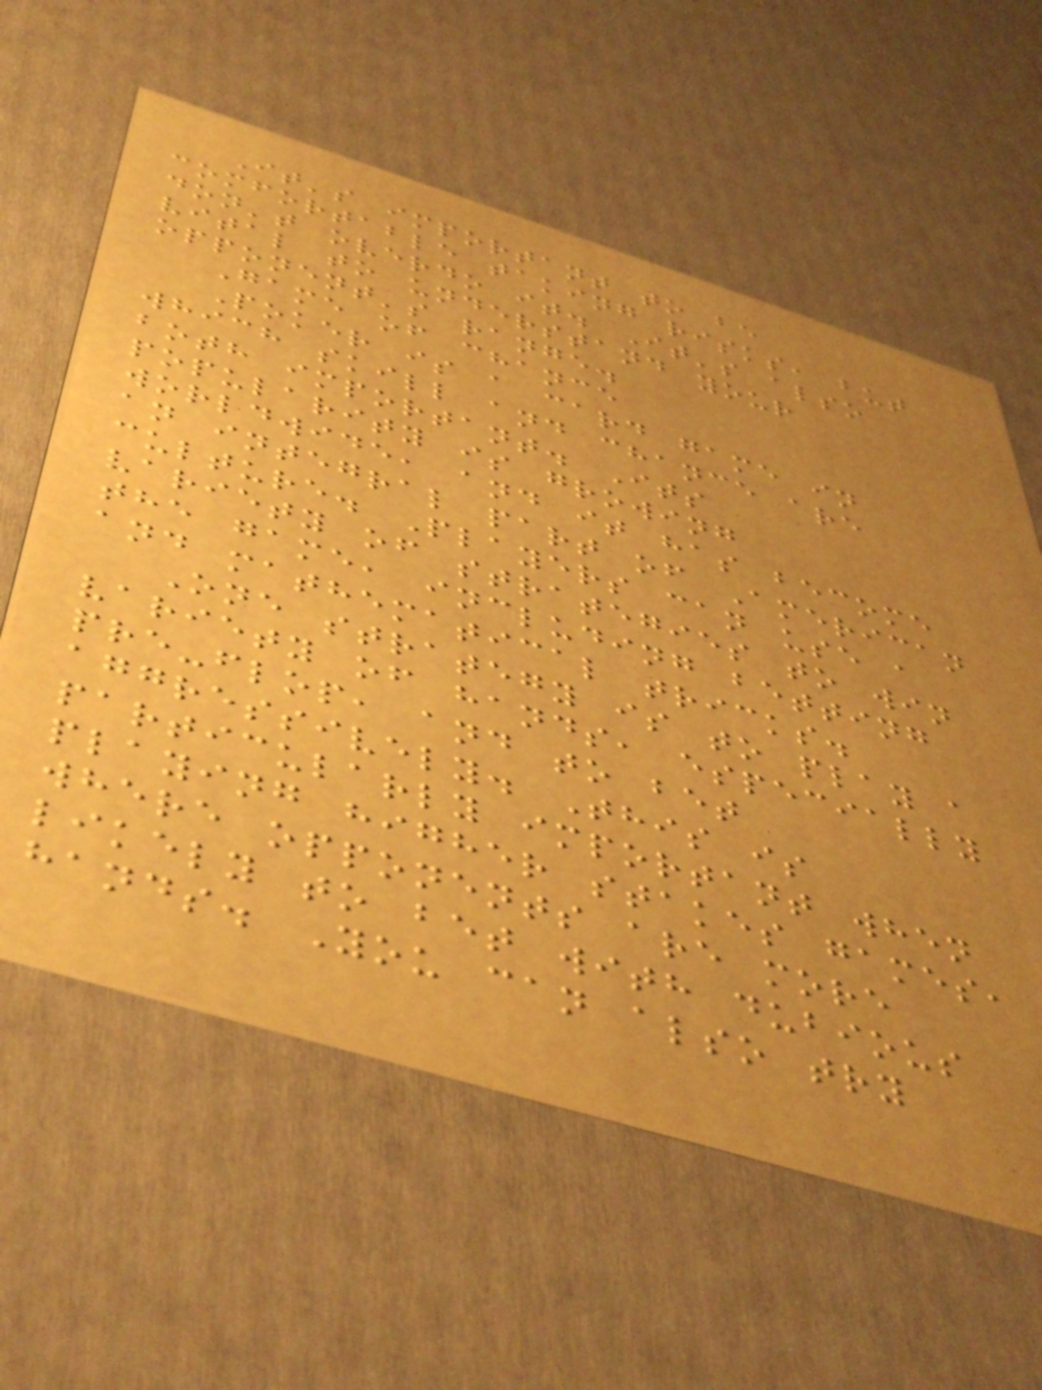It's important to be
comfortable taking risks, but
don't overdo it. It's also
vital to understand your
opponent's range.
Game of chance
Poker is a card game in
which skill and chance are
both important. Its
popularity is growing
worldwide, and it has become
an integral part of American
culture. Players can use a
variety of strategies to win
the game, including betting
and mathematical tricks.
One strategy is to play a
variety of hands, especially
pre-flop, and to bet
aggressively. This is
particularly important when
playing higher stakes games,
where opponents are more
likely to bet with dubious
hands. You can also try
